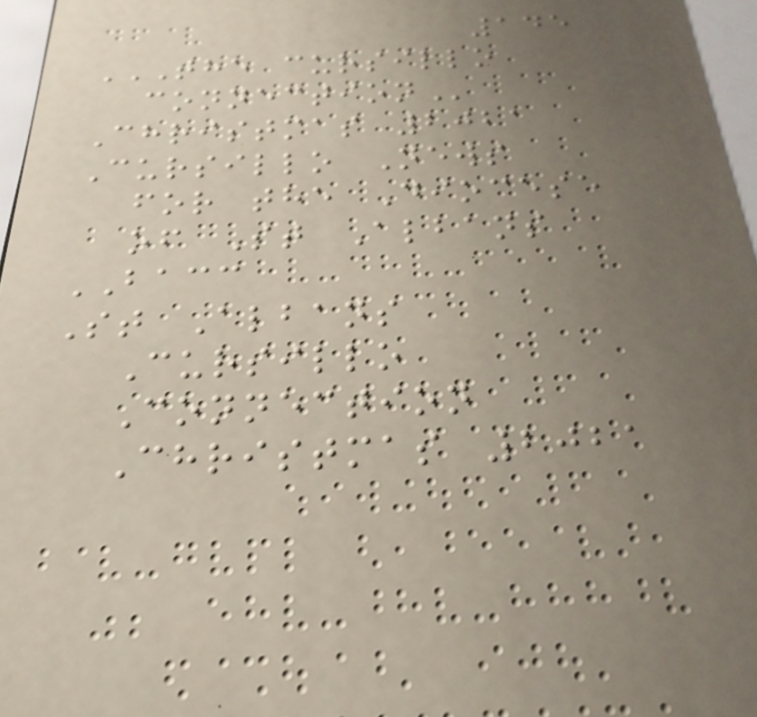145
THE CURSILLO
CONNECTION
Christmas 2021
Cursillo News
for the Diocese
of St Albans
BACC
St Albans
Cursillo
Connection
Christmas 2021
